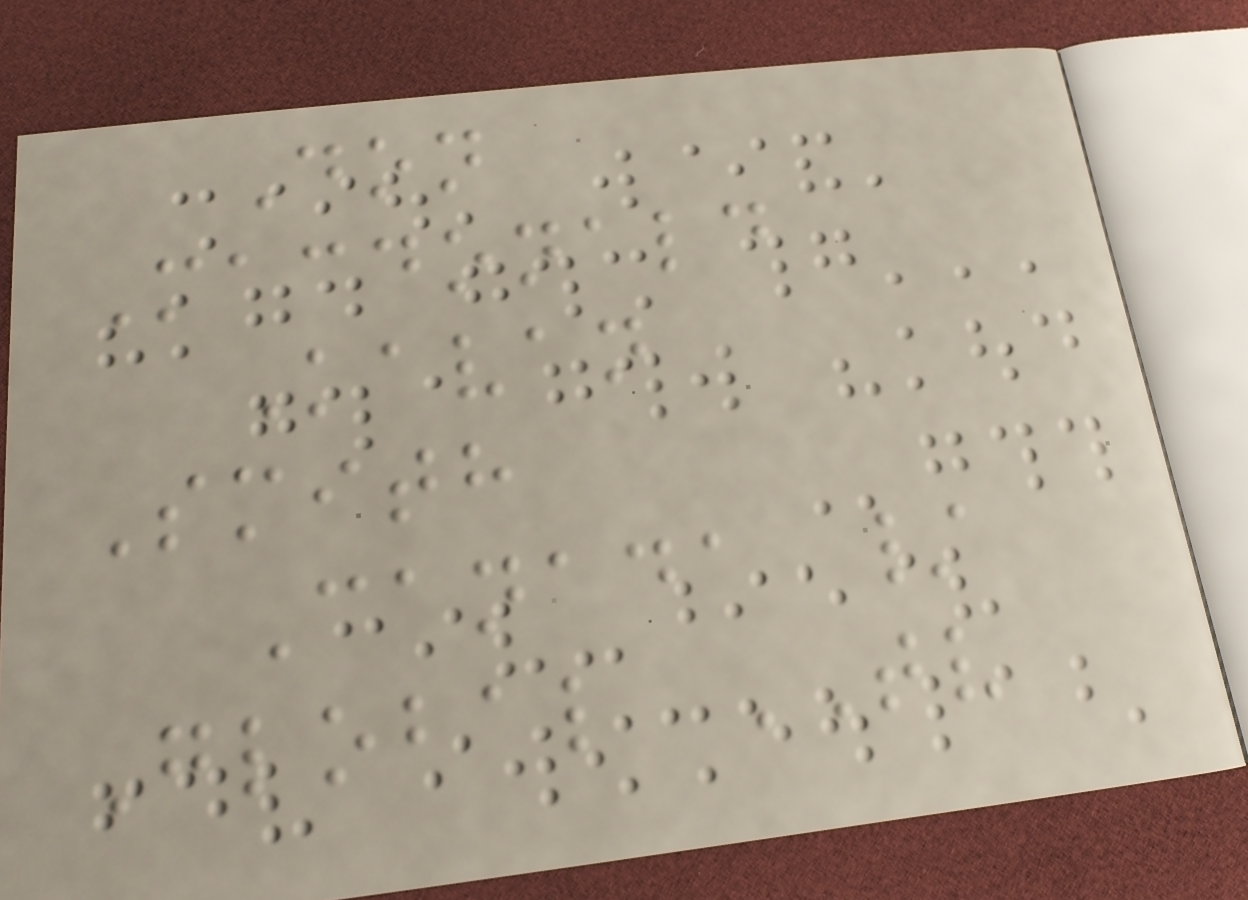Don
Macdonald
Kavan
Smith
Canada /
Global TV
